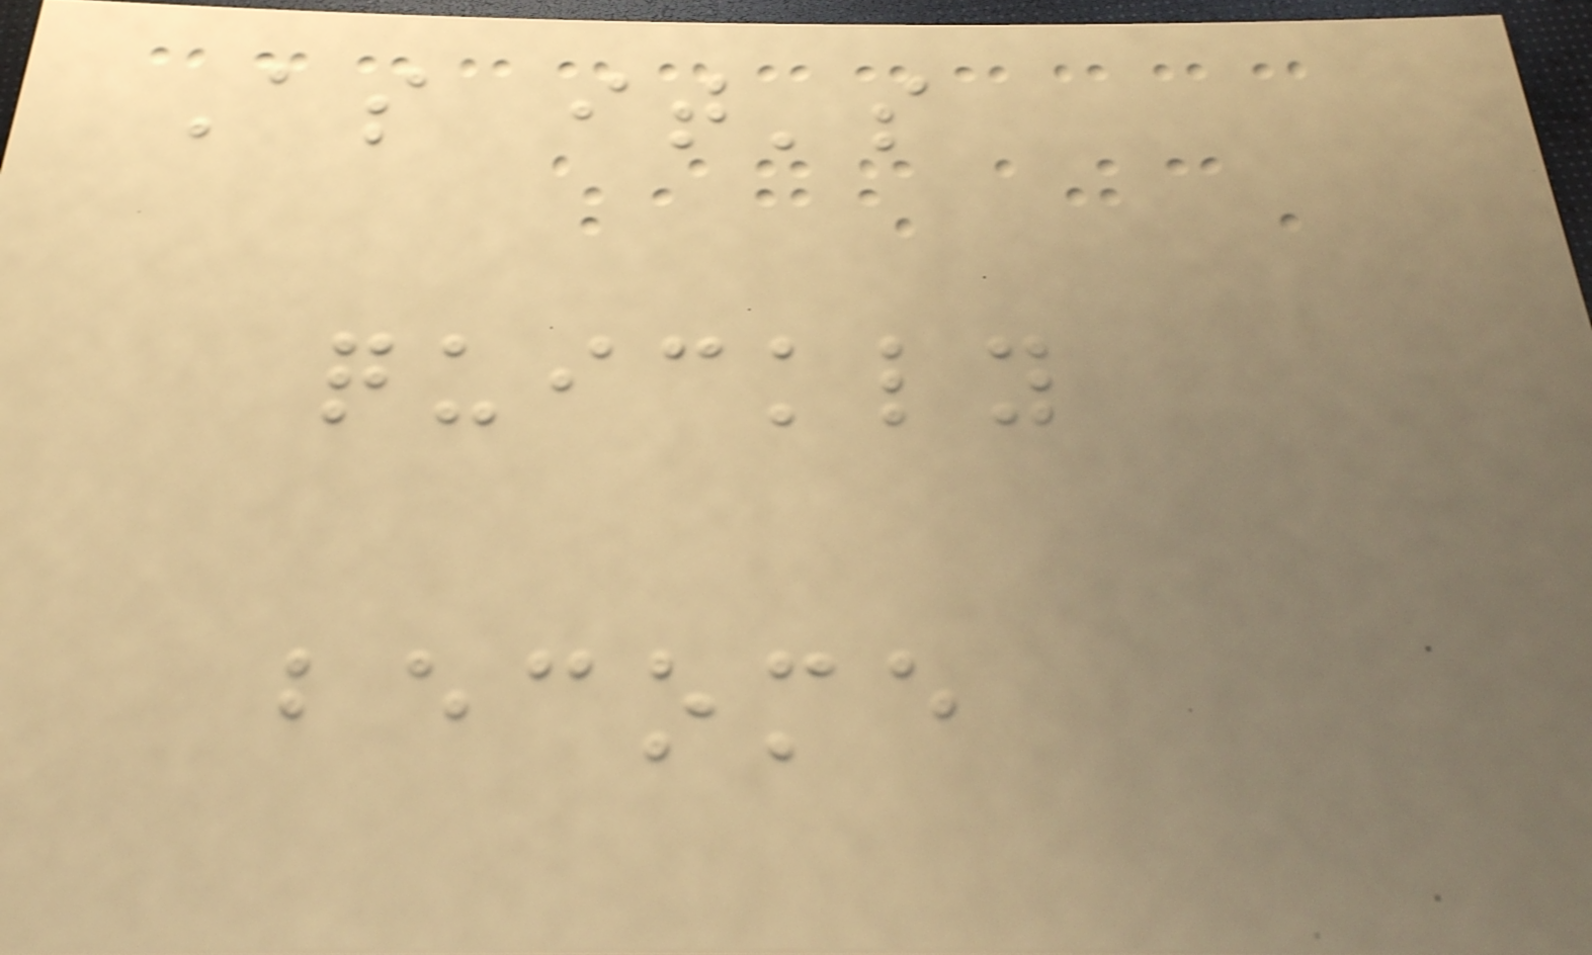As it's
quickly
become
